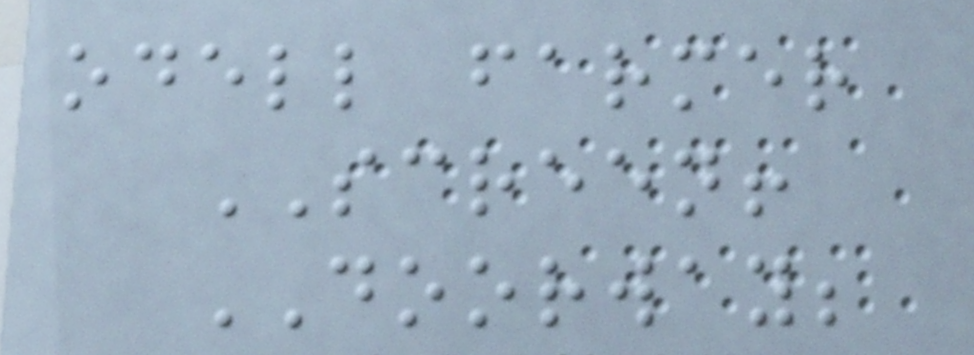odell farmer
SCREEN!
DOORWAY;
